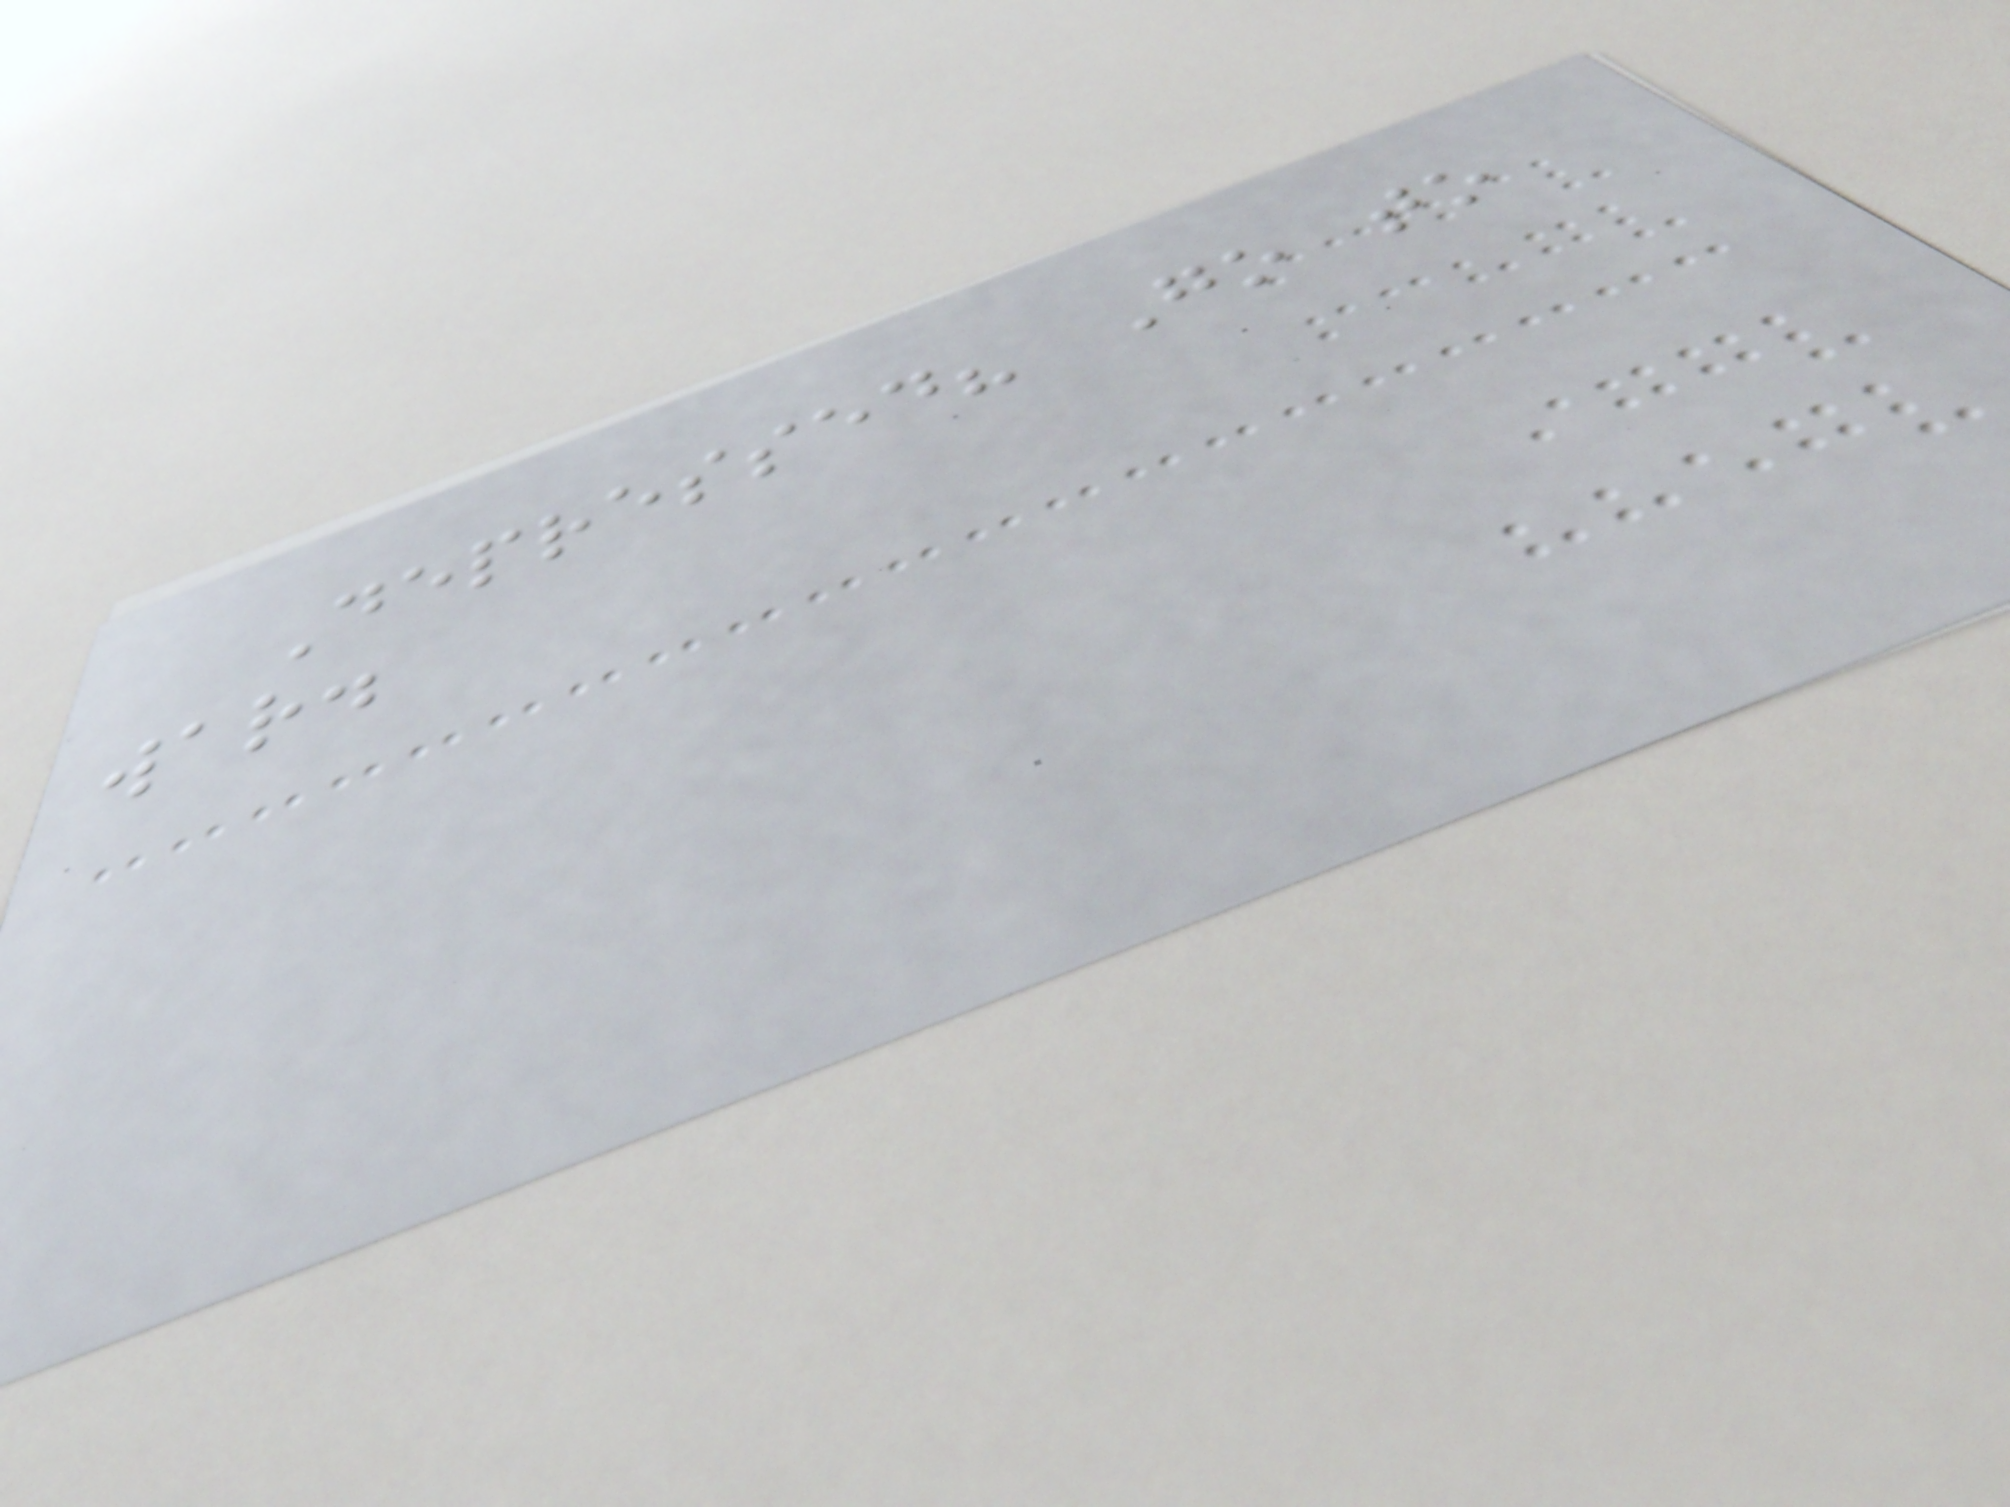Depressed? Go to
war.
